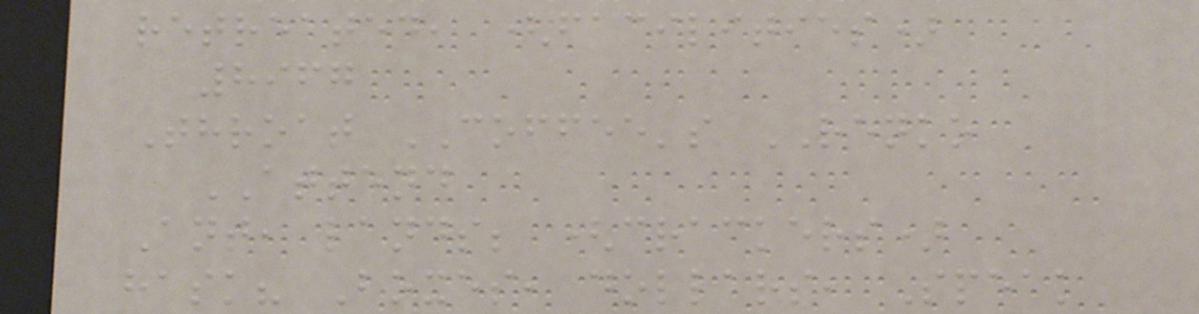retreated, (facilities)
8967
Throat COFFEE's RENKO
ATTEND
Ant, lands; (crackers)
hask? Boxes, dollars, Speak
